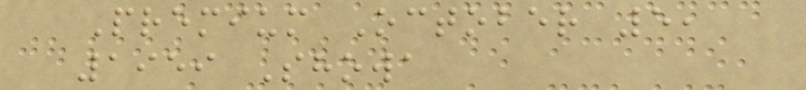Premium October 5,
1959 Showa
